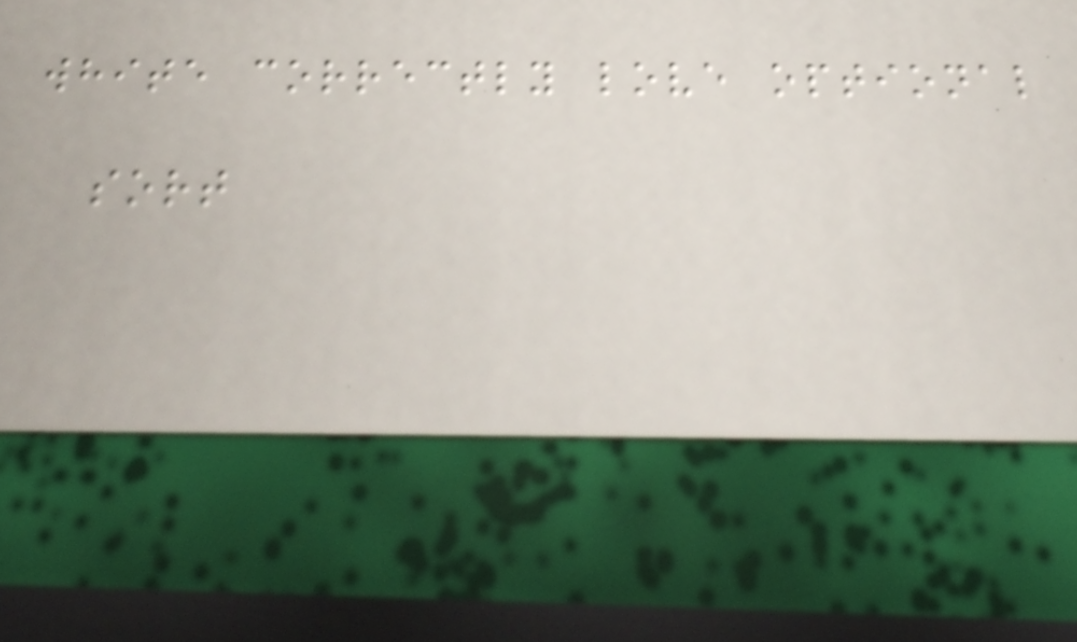white correctly love optional
sort
